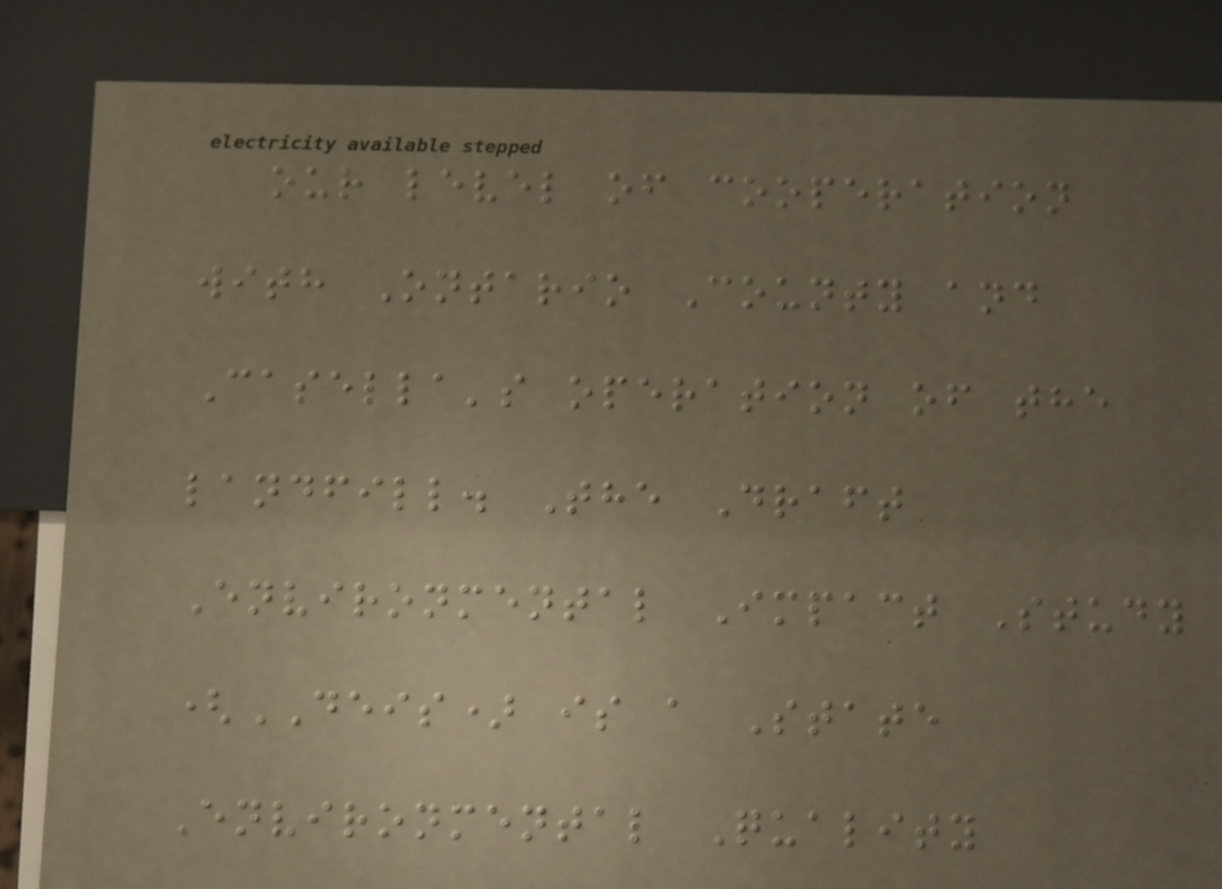our level of cooperation
with Ontario County and
Casella's operation of the
landfill. The Draft
Environmental Impact Study
(DEIS) is a State
Environmental Quality
